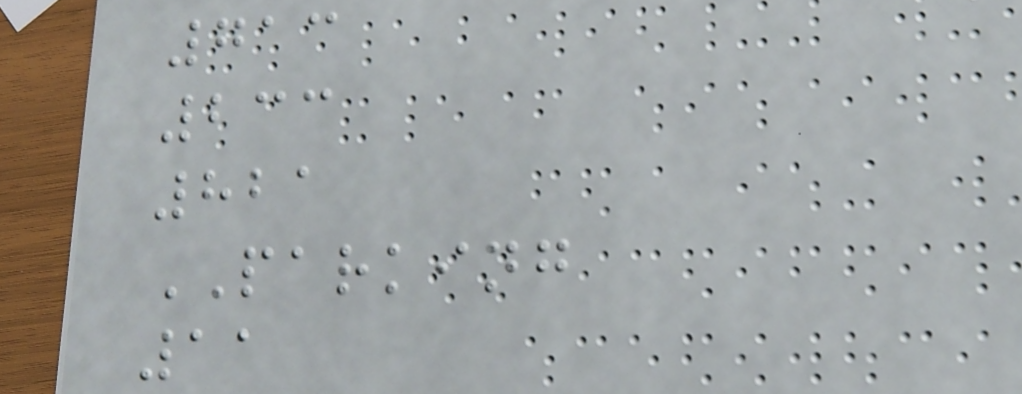713
233
821
PARKING
11
